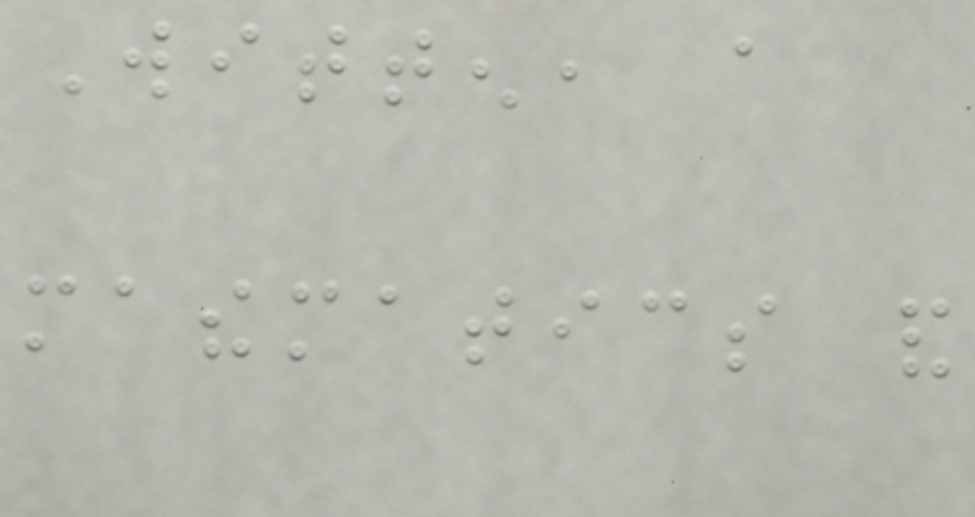Witten, a
mathematics and
